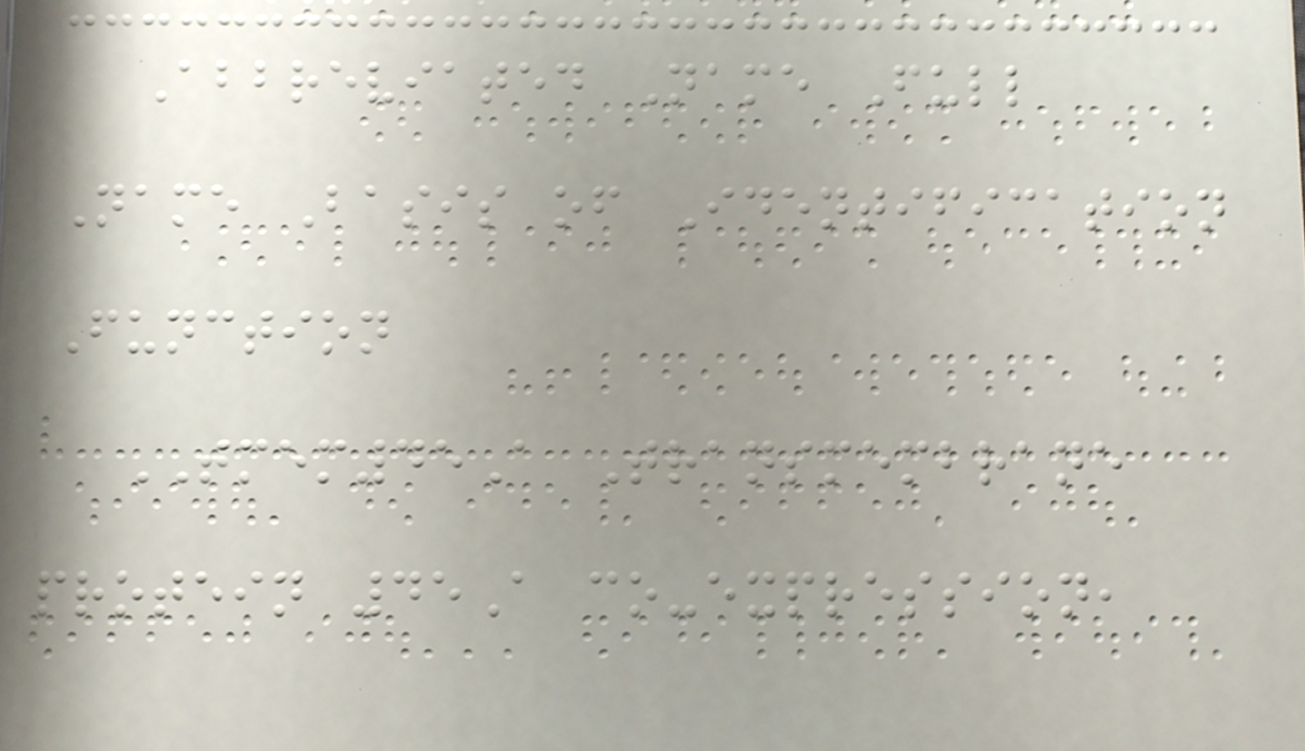Abbreviated Name Full
Name Basis of Identification
Function
TMEM45A Transmembrane
protein 45A co-expression,
